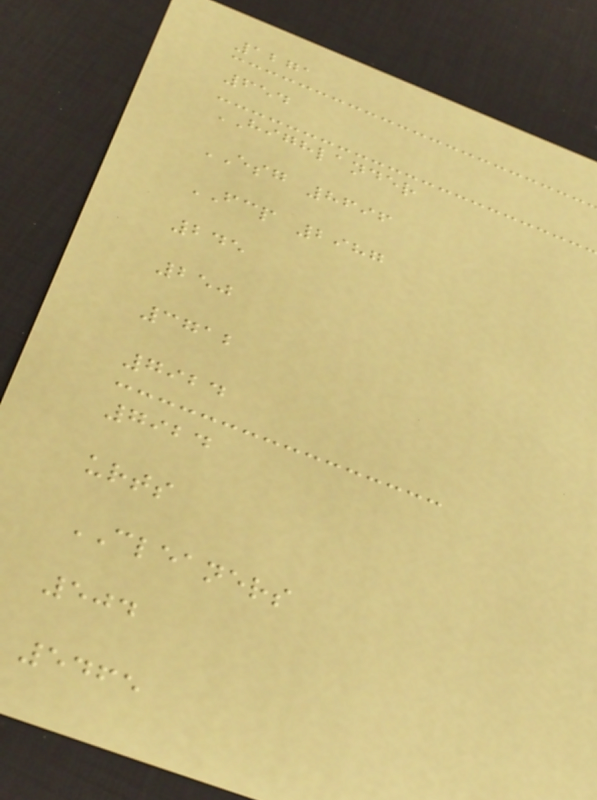1271
654
HIGHLANDER
ESG 8696
FCP 2987
245
250
3712
7924
7924
urts
CLEANERS
504
5465
